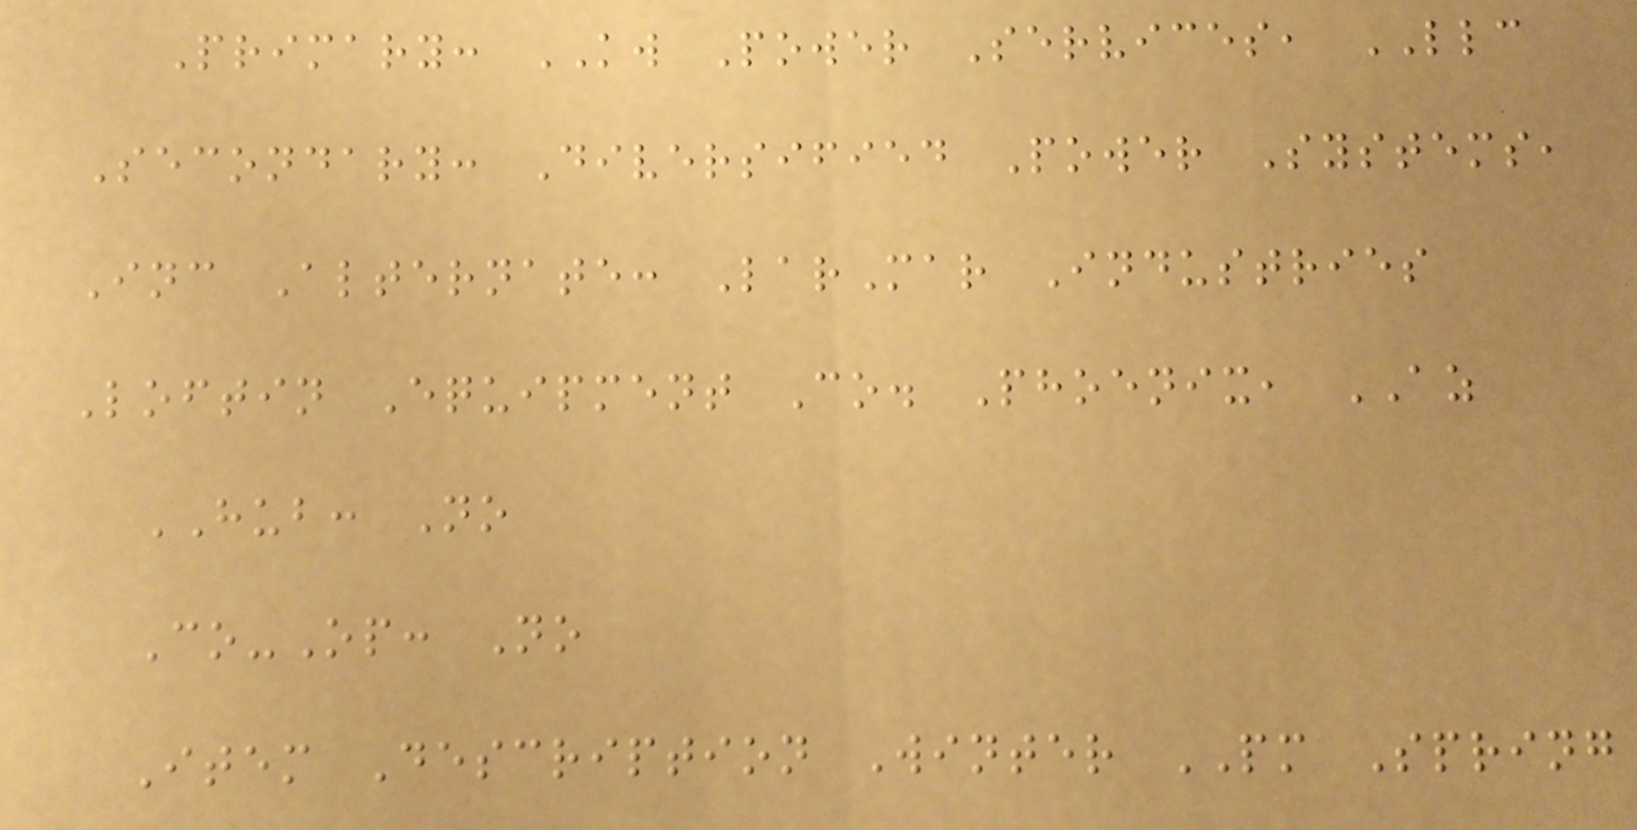Primary: KW Power Services, LLC
Secondary: Diversified Power Systems,
Inc Alternate: LarMar Industries
Loftin Equipment Co. Phoenix, AZ
HUB: No
Co-Op: No
Item Description Winter PM Spring
